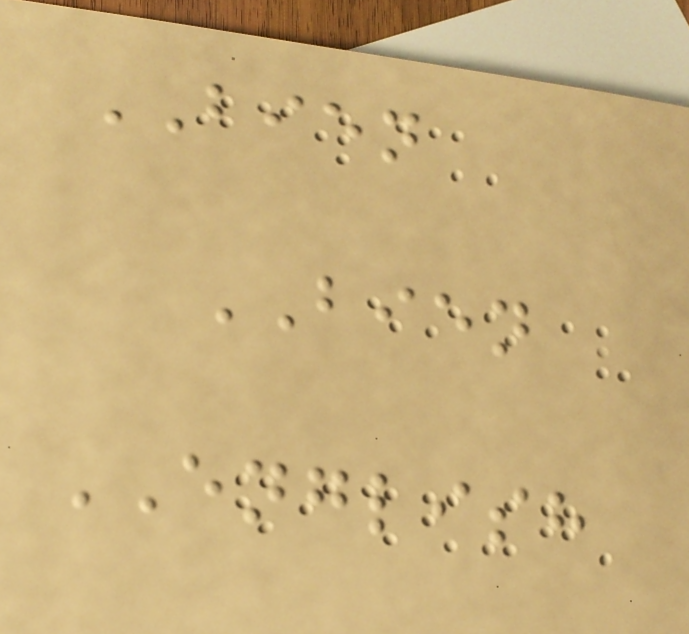BIEN
BIEN
ENGLISH
